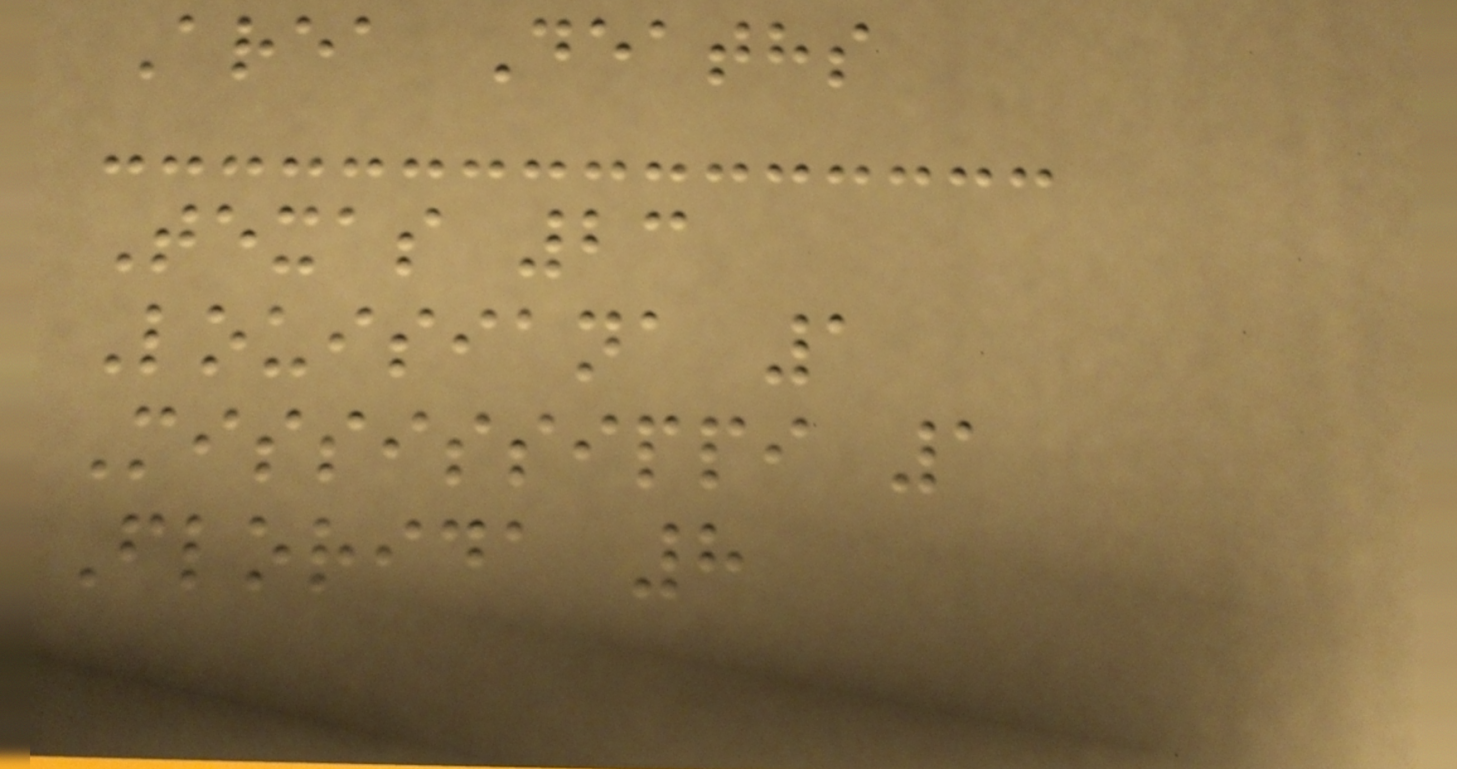Area Deaths
Texas 23
Louisiana 1
Mississippi 1
Florida 8
